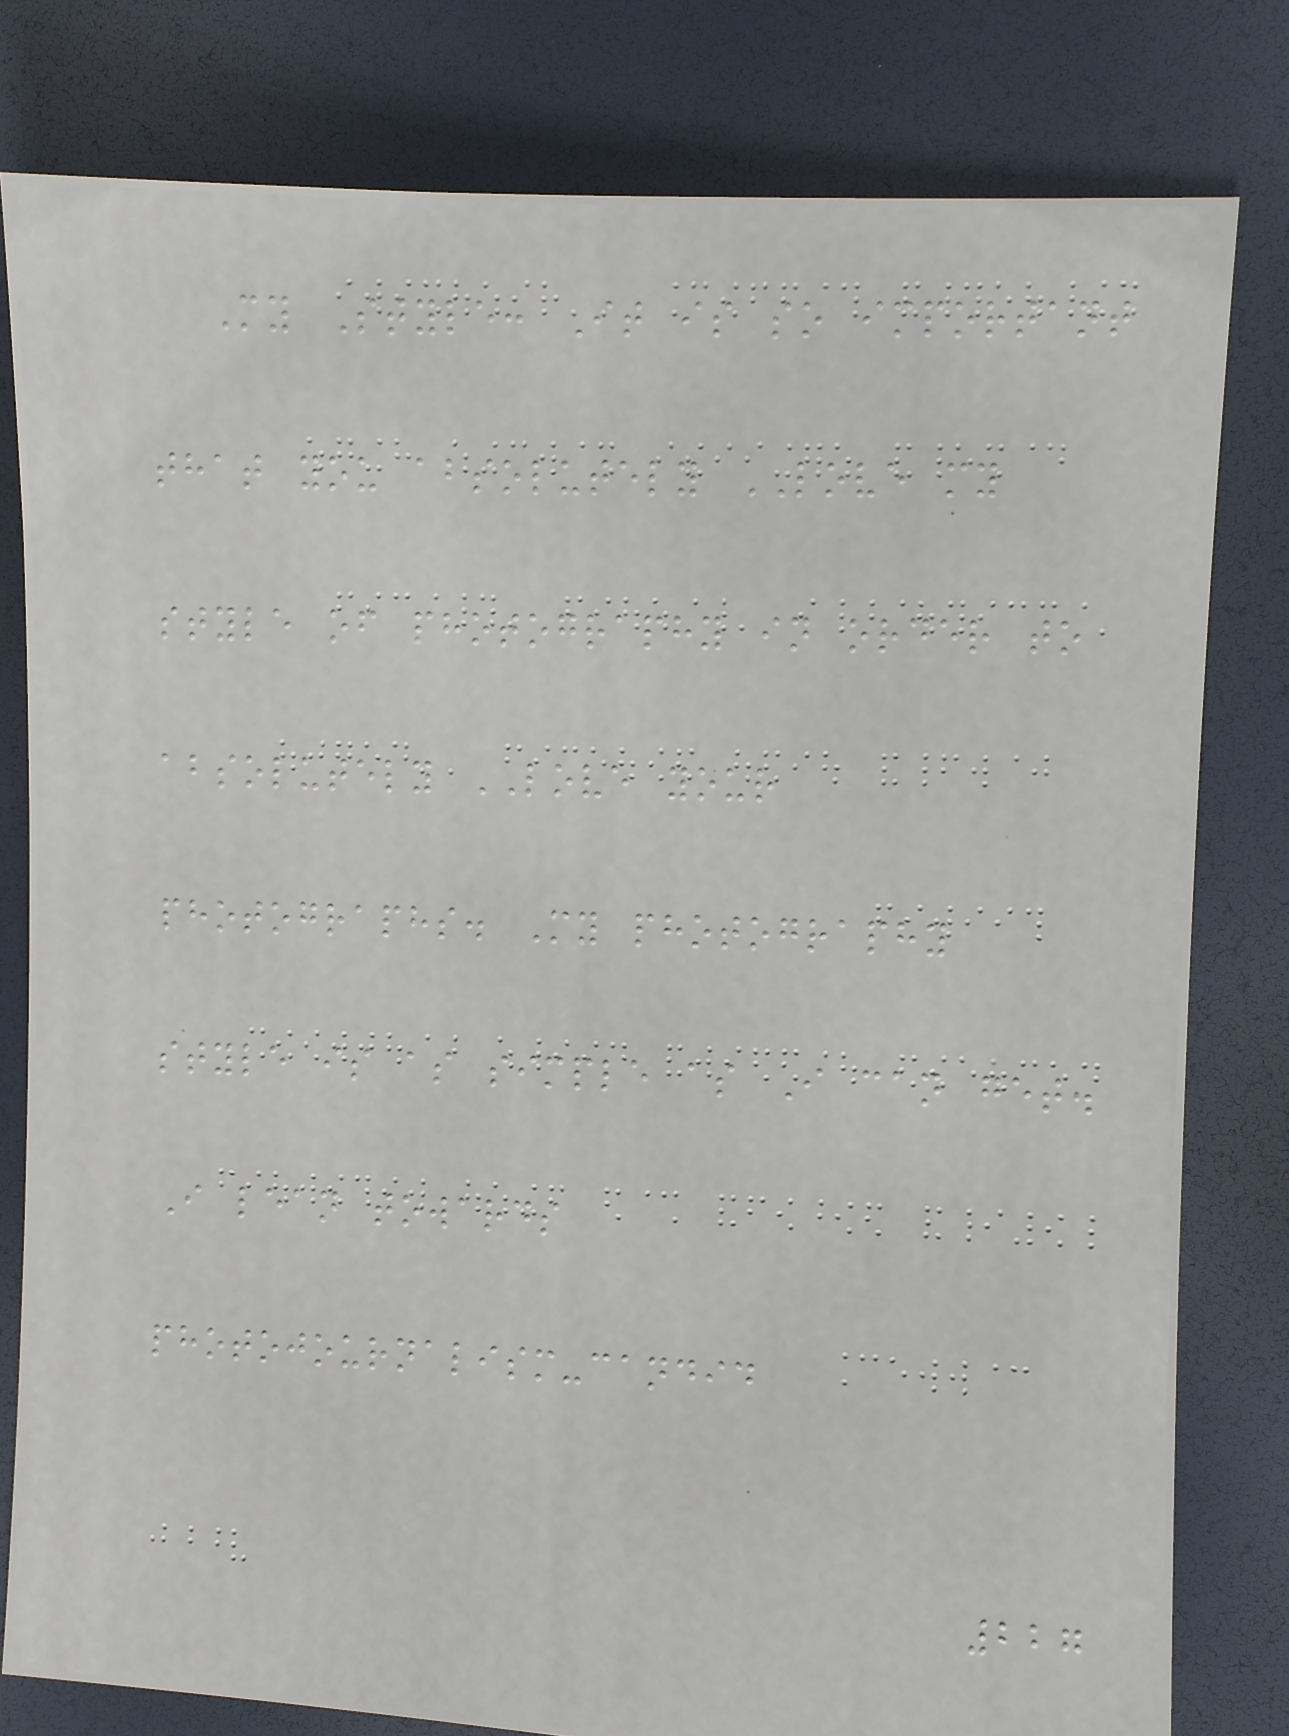My Style: It is so important
that you absolutely LOVE my
style of photography in order to
absolutely LOVE your
photographs. My photography
style is as simple as I can get.
I lean towards
photojournalism-candid
227
